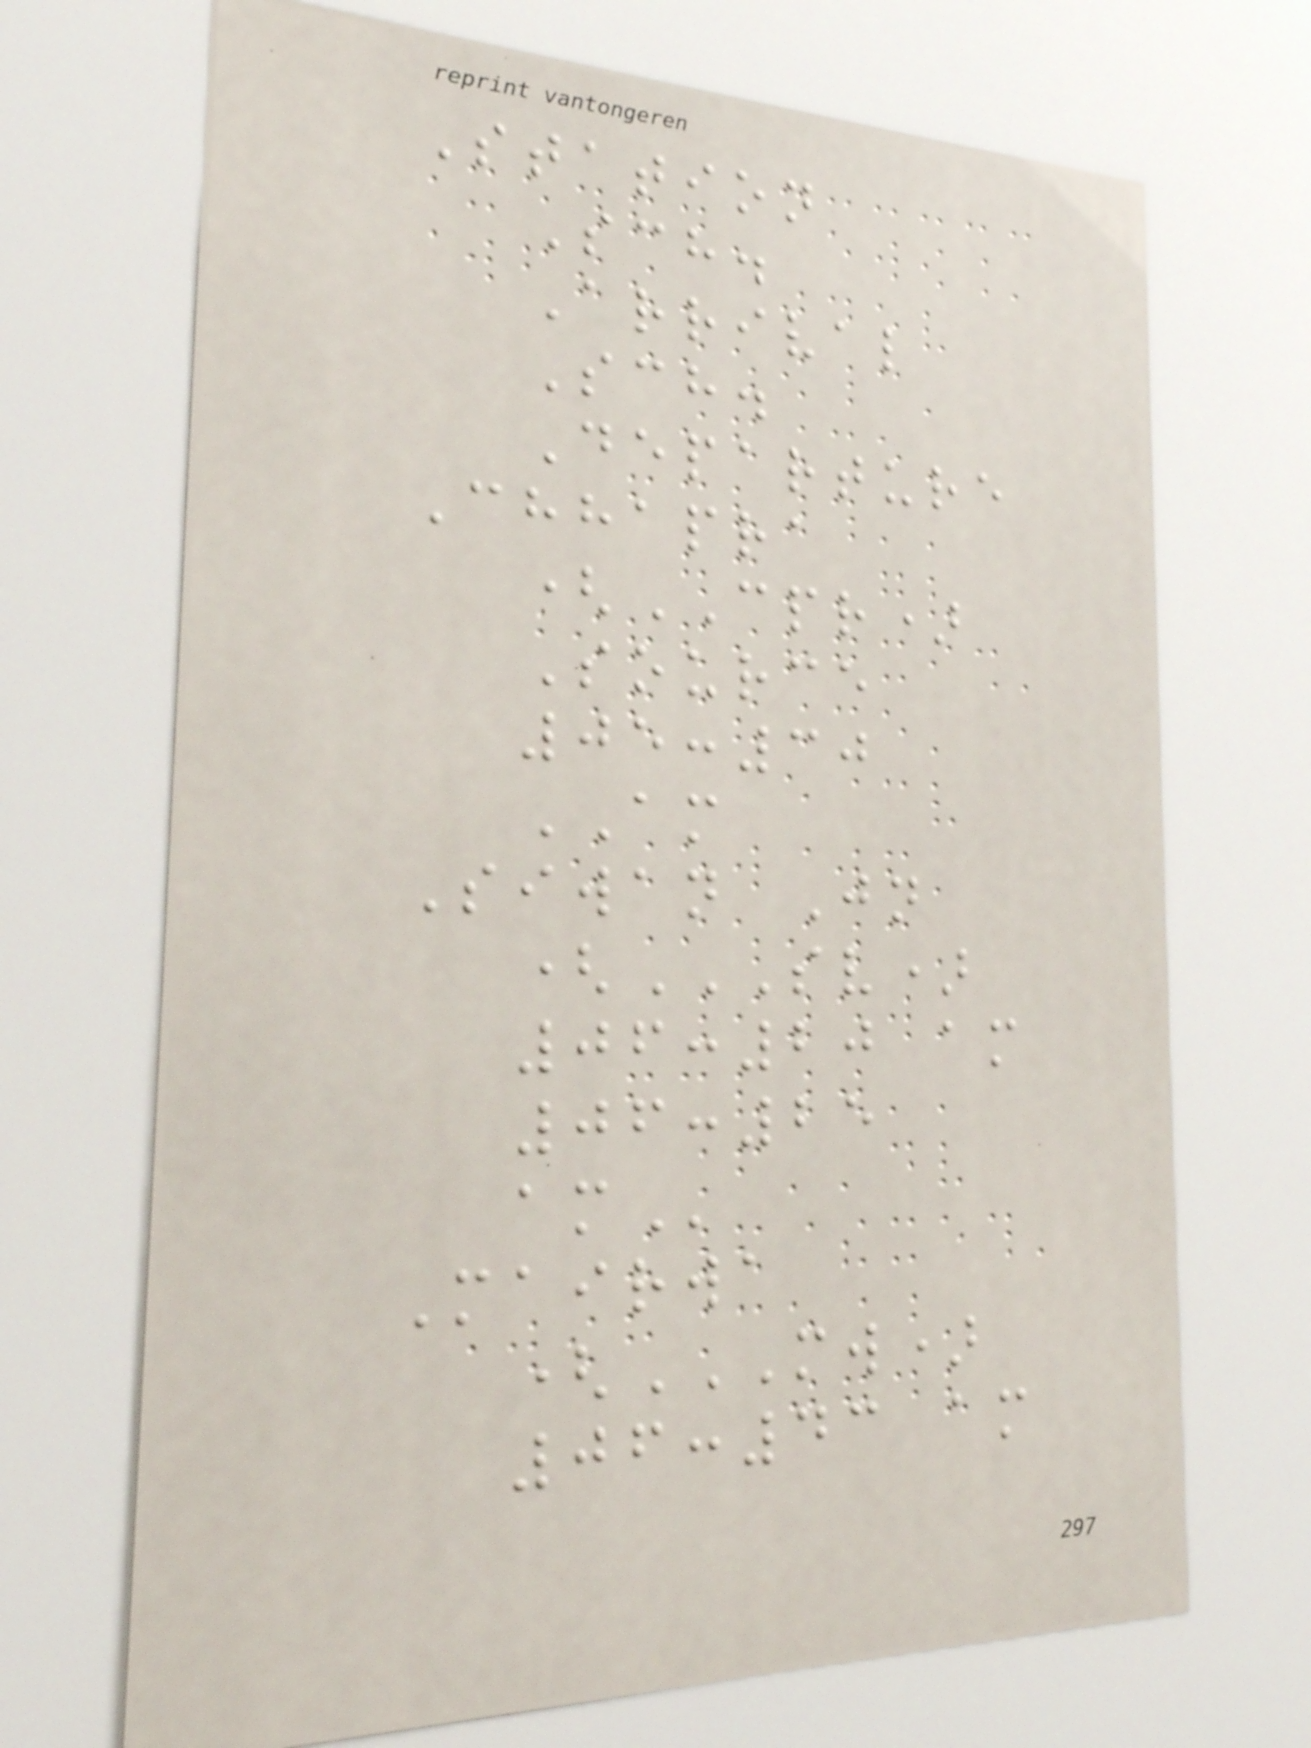Station
Sch.
Arrival
Sch.
Departure
Chhapra
(CPR)
Source
05:30
AM
Siwan Jn
(SV)
06:20 AM
06:25
AM
Mairwa
(MW)
06:43 AM
